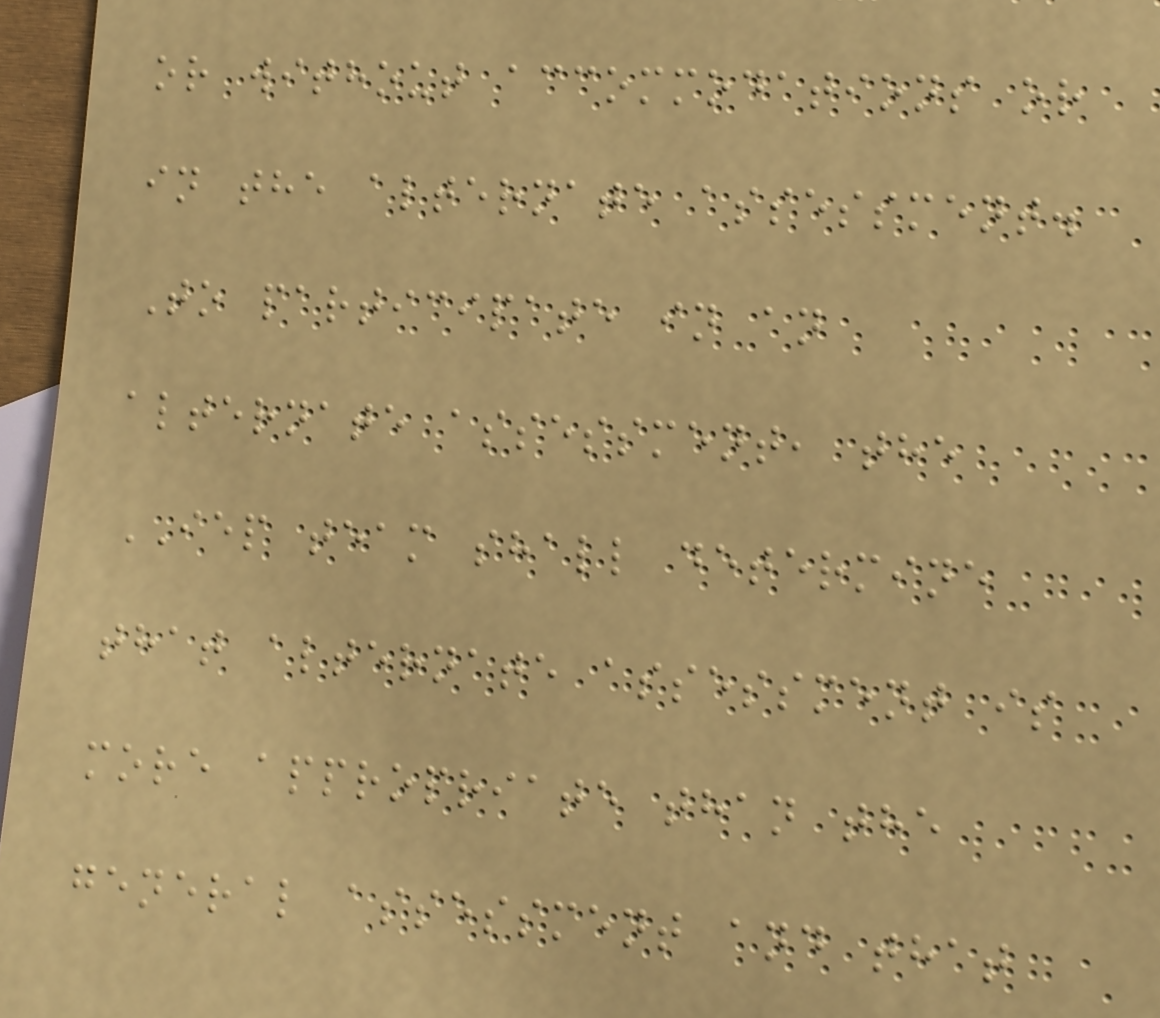or without accommodations or
in the alternate assessment.
To participate in an
alternate assessment, the
IEP team shall determine
that alternate assessment is
more appropriate than the
general assessment and that
